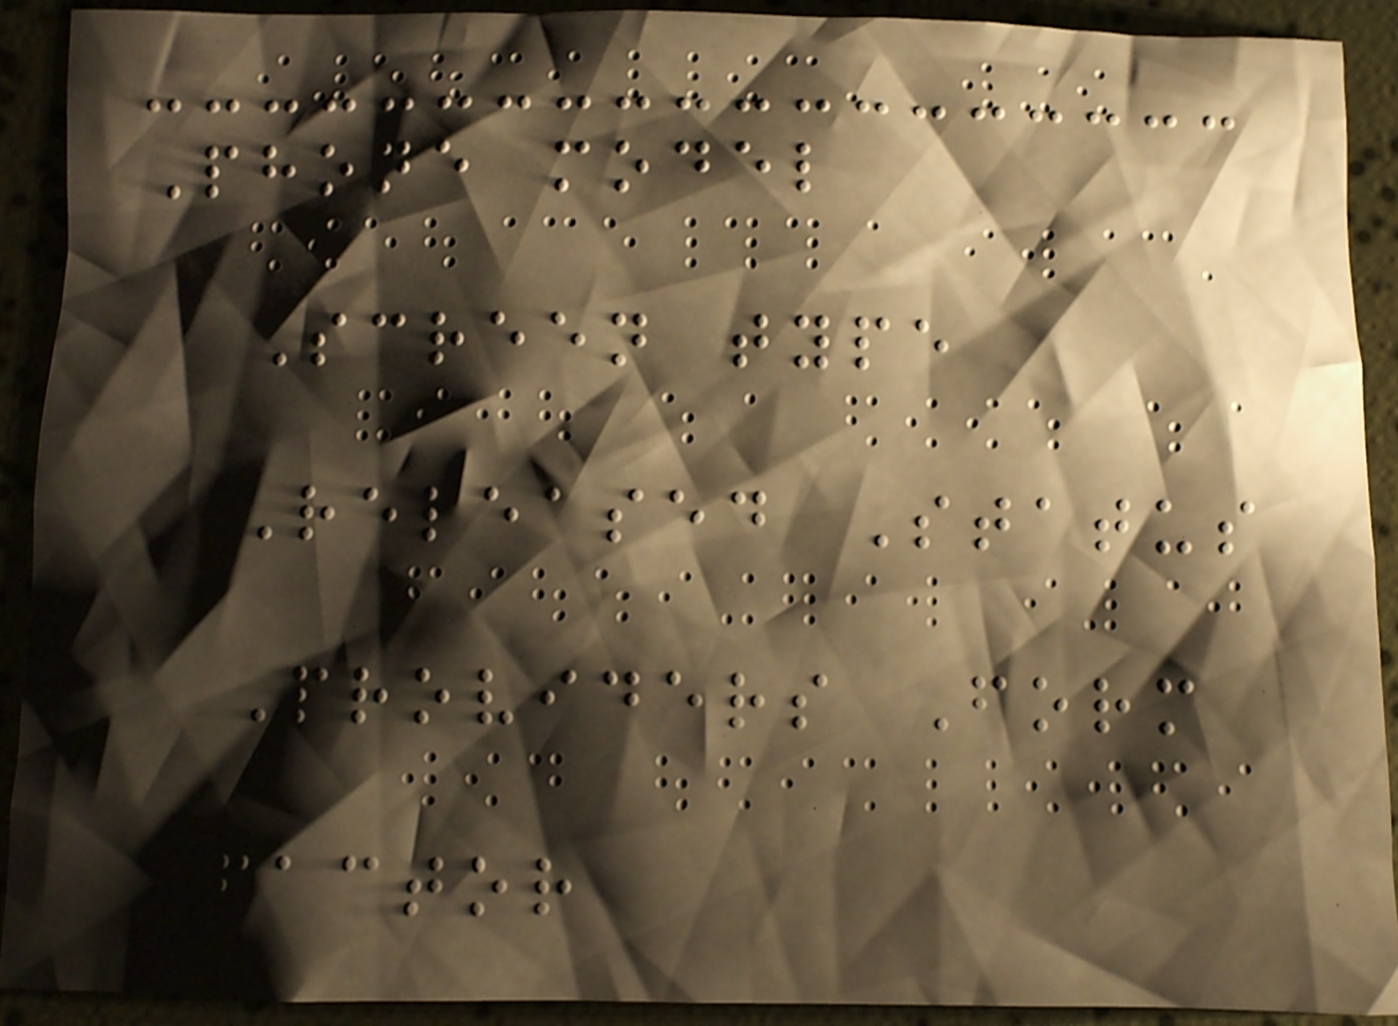Phone model
Screen type
Released Status
Providers Form
factor
